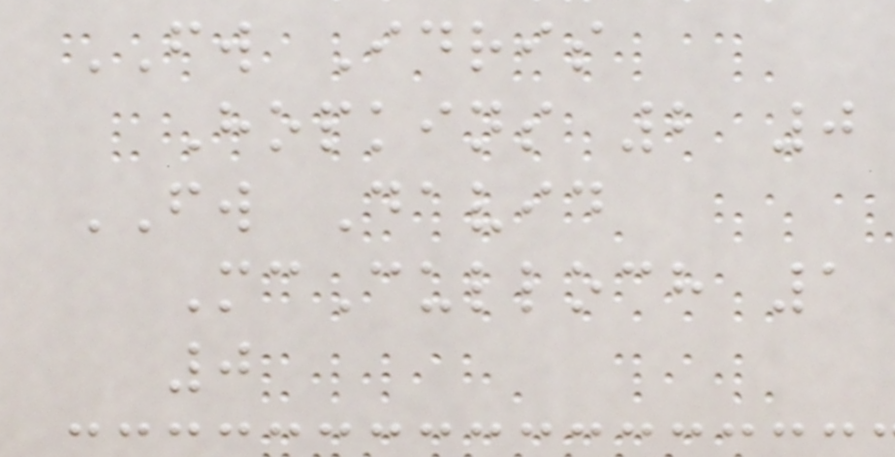FW Idris
Hopkins 2 0
FW David
McCulloch 1
0
